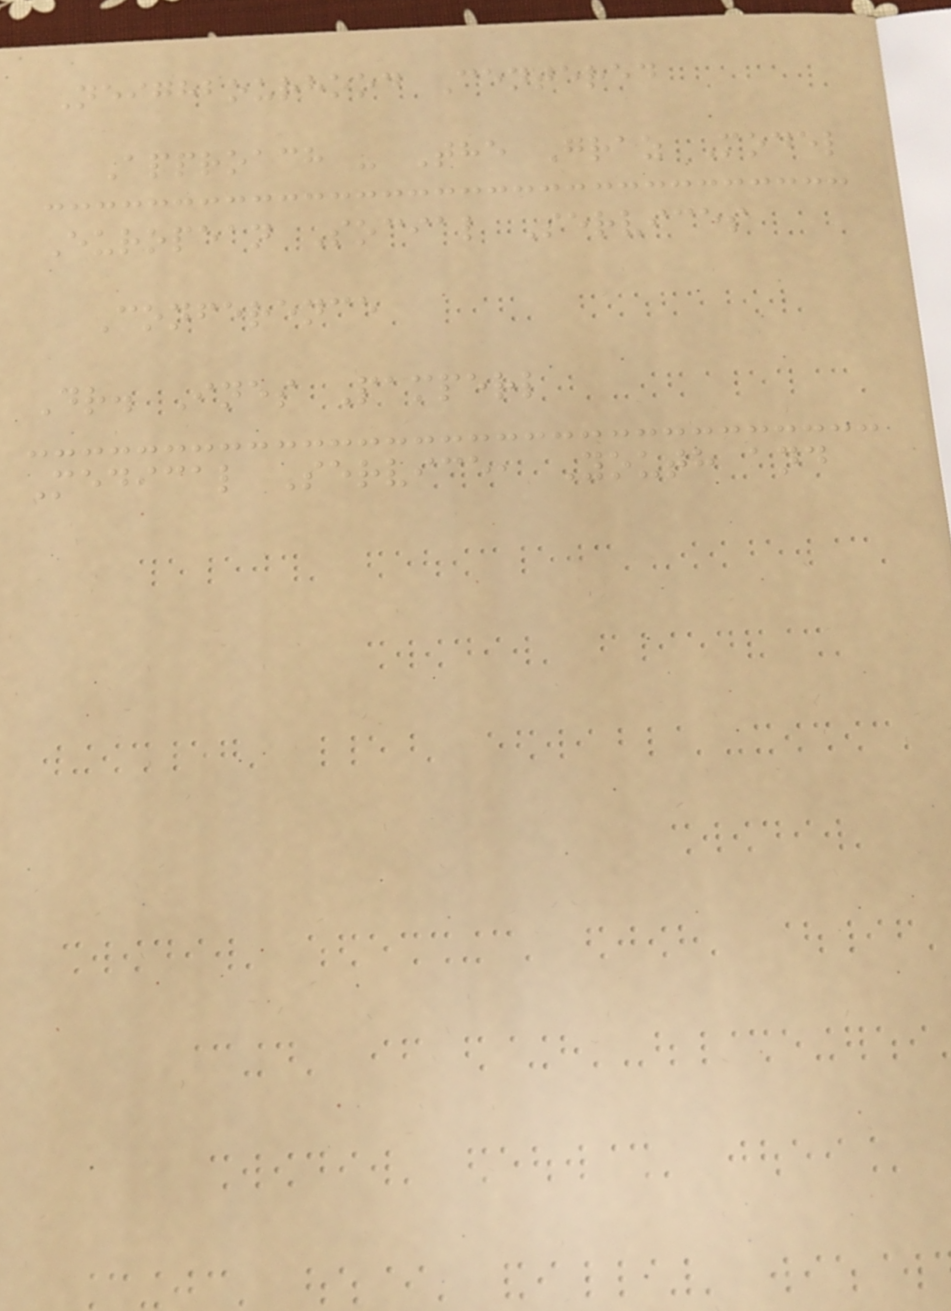Neighbourhood Centered
Approach - The Graz Model
European Social Services
Conference
Dr. Ines Pamperl
Medical Service, Youth and
